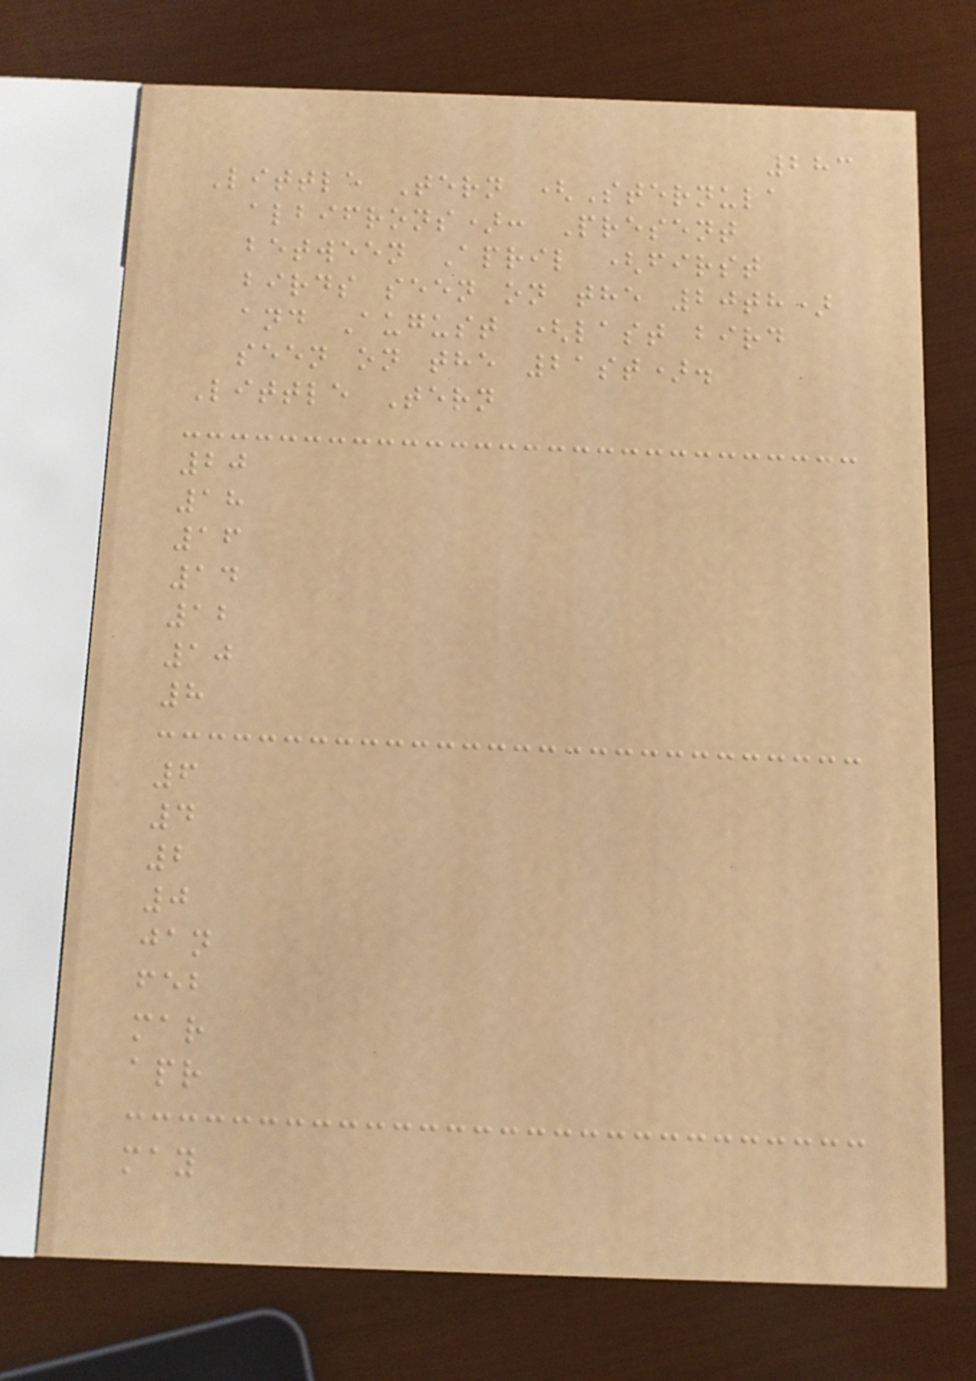283
Little Tern (Sternula
albifrons): Present
between April (first
birds seen on the 20th)
and August (last bird
seen on the 21st).
Little Tern
20
18
16
14
12
10
8
6
4
2
0
jan
feb
mar
apr
may
